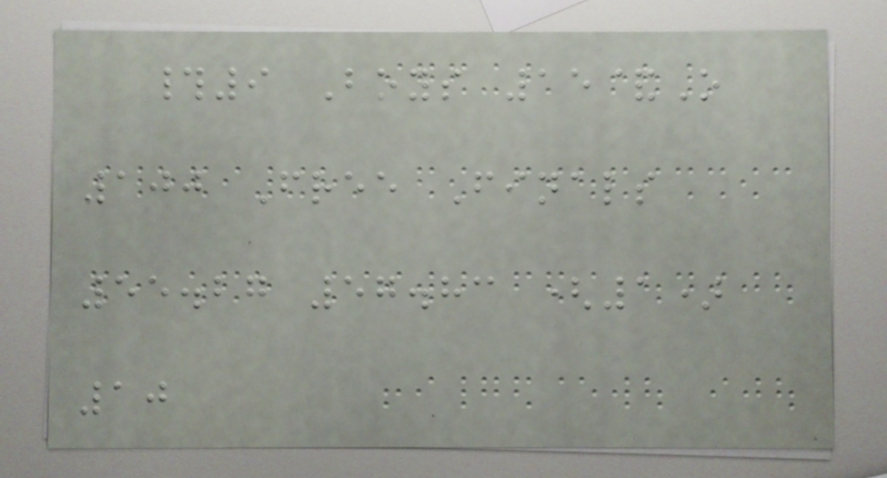#9 Boys 15&O
100 Free Finals
55.27 57.83 (1)
10
